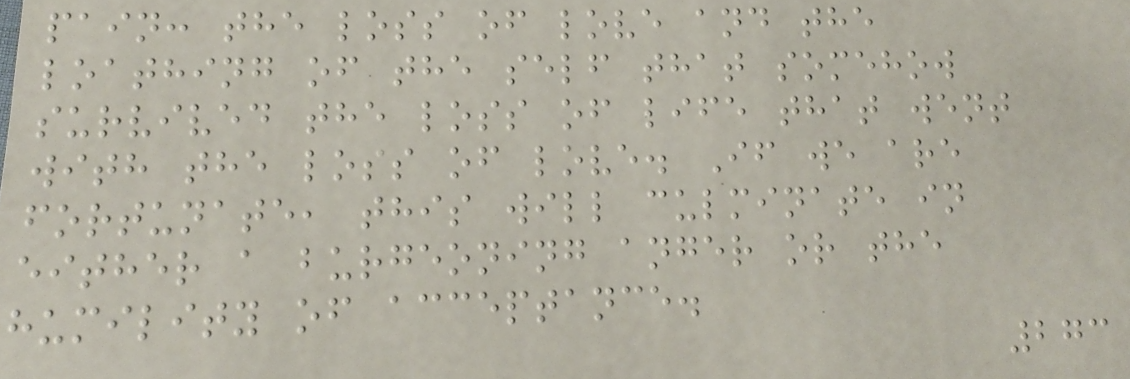pain: the loss of love and the
loathing of the self that somehow
survived the loss of life that went
with the loss of love. If we are
fortunate, this will culminate in
either a burgeoning anger or the
humility of acceptance.
273
